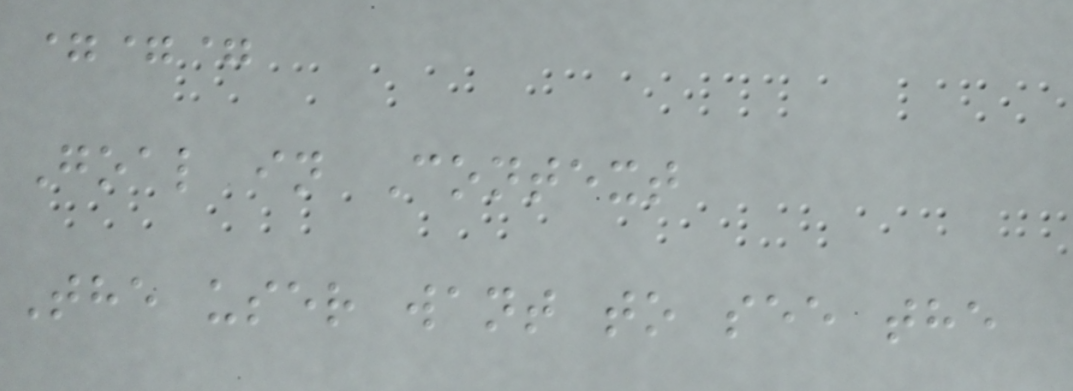===
Goal in Context
The user want to see the
